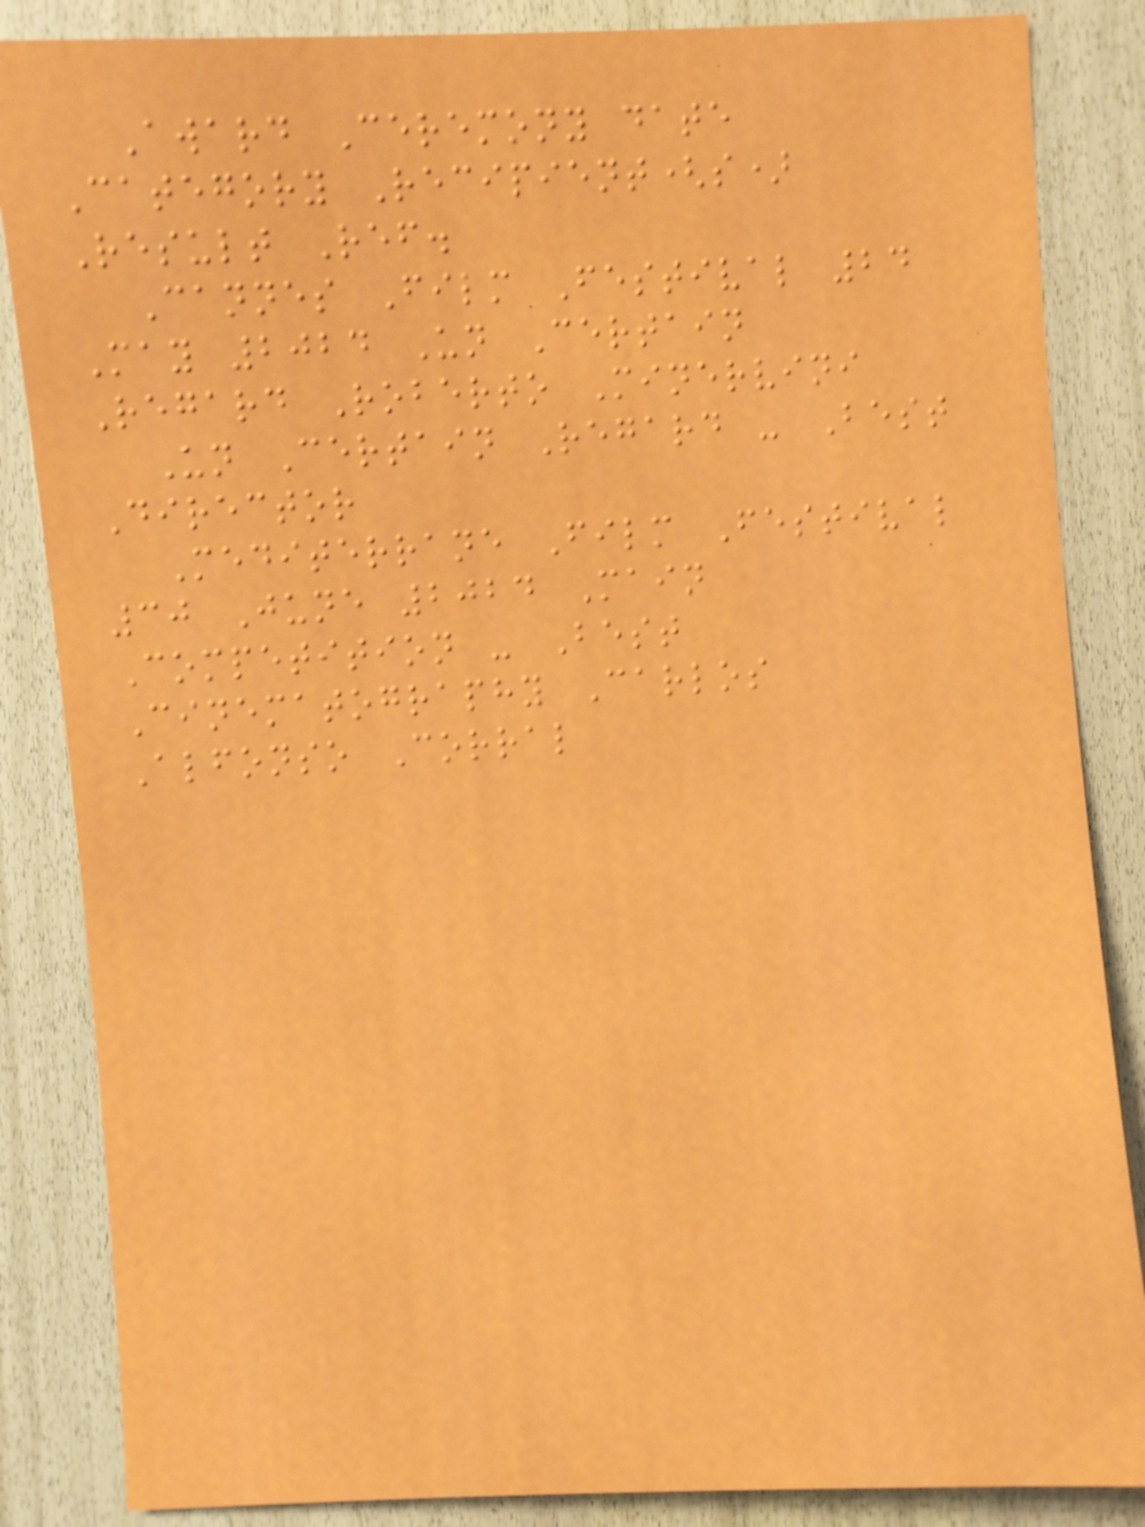Award Ceremony date
Category Recipient(s)
Result Ref.
Cannes Film Festival 24
May 2024 Un Certain
Regard Roberto Minervini
Un Certain Regard - Best
Director
Mediterrane Film Festival
30 June 2024 Main
Competition - Best
Cinematography Carlos
Alfonso Corral
